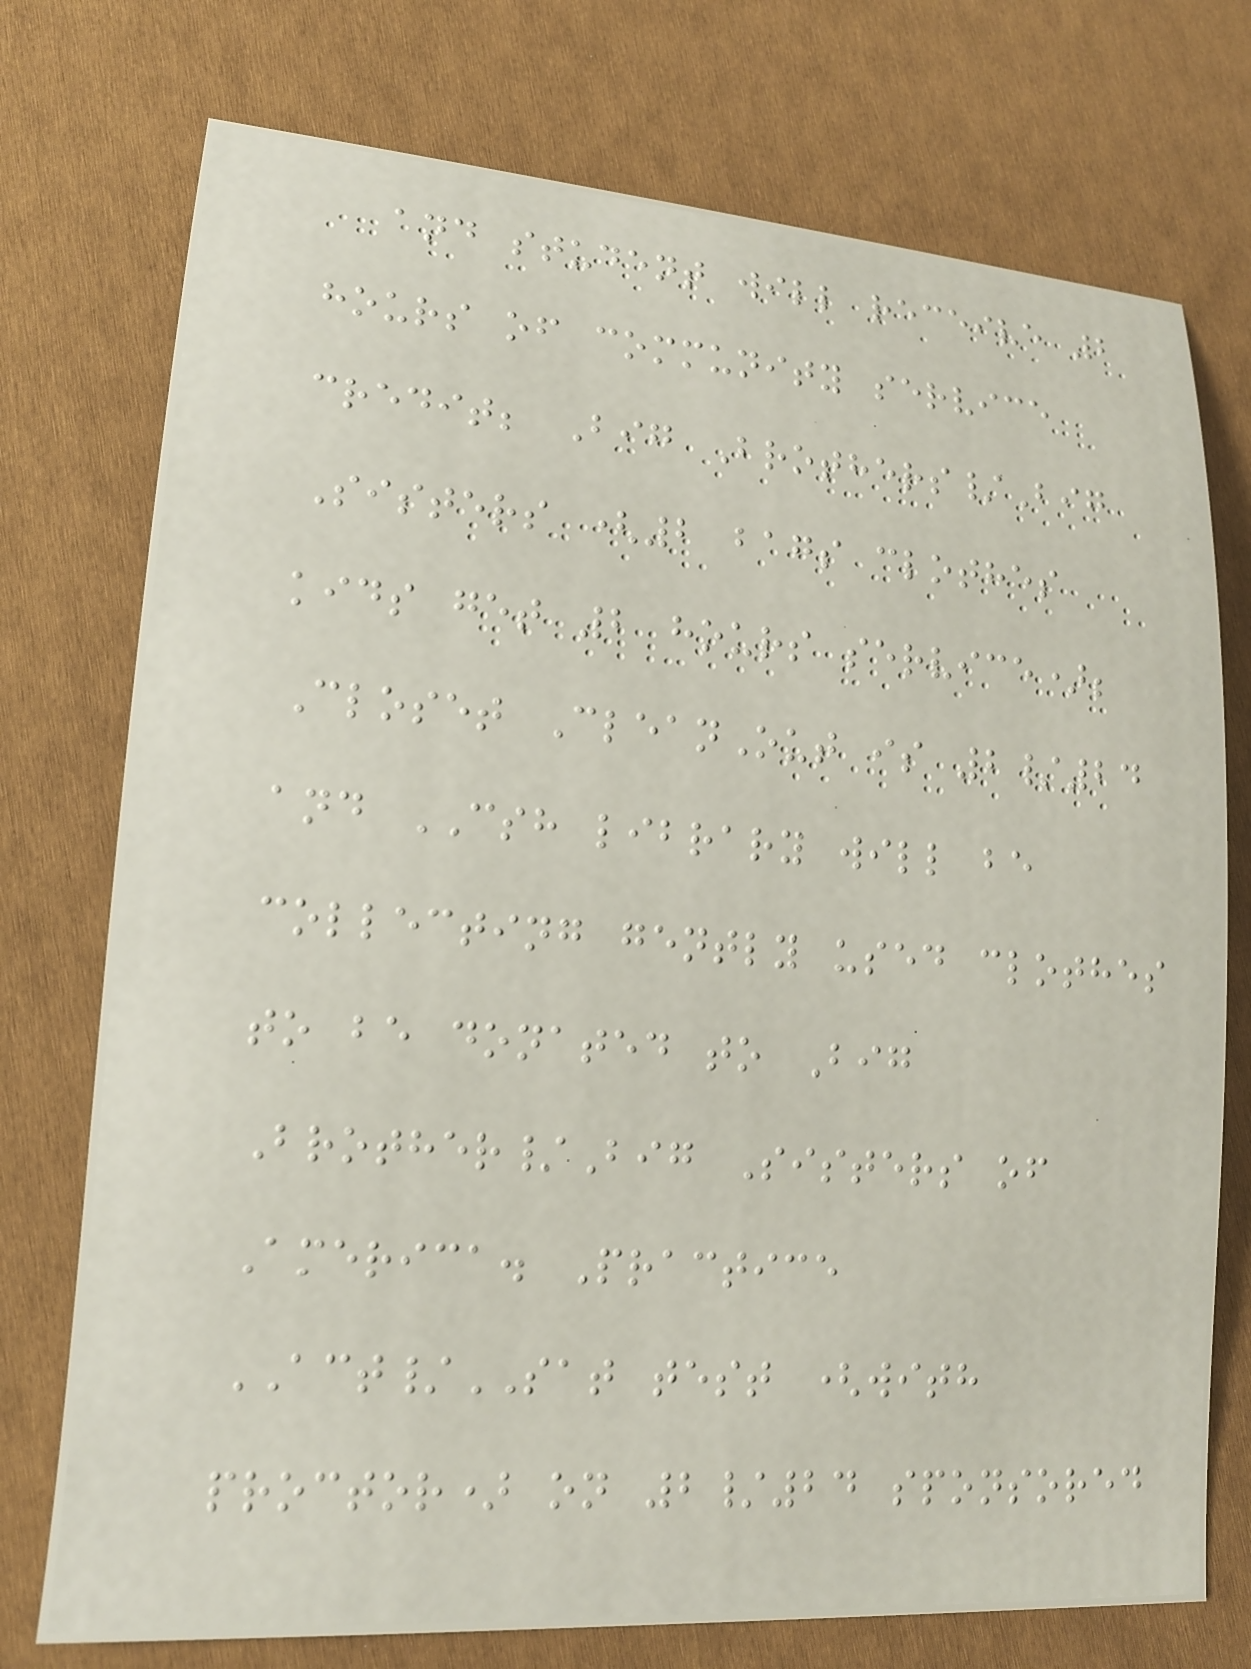and student will receive 2
hours of community service
credit; Big Brothers/Big
Sisters (2 bags clothes
kids get 2 hours service);
Closet CleanOut is 2/24
and CSH library will be
collecting gently used clothes
to be donated to Big
Brother/Big Sisters of
America. Practice
ACT/SAT test (with
proctor) on 2/24 sponsored
